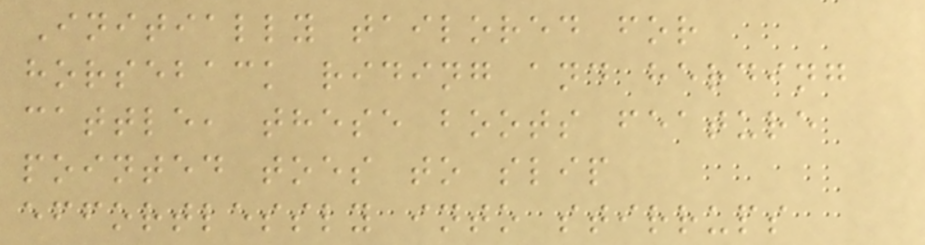Initially tailored for
horseback riding and herding
cattle, these boots feature
pointed toes to slip
effortlessly into stirrups
